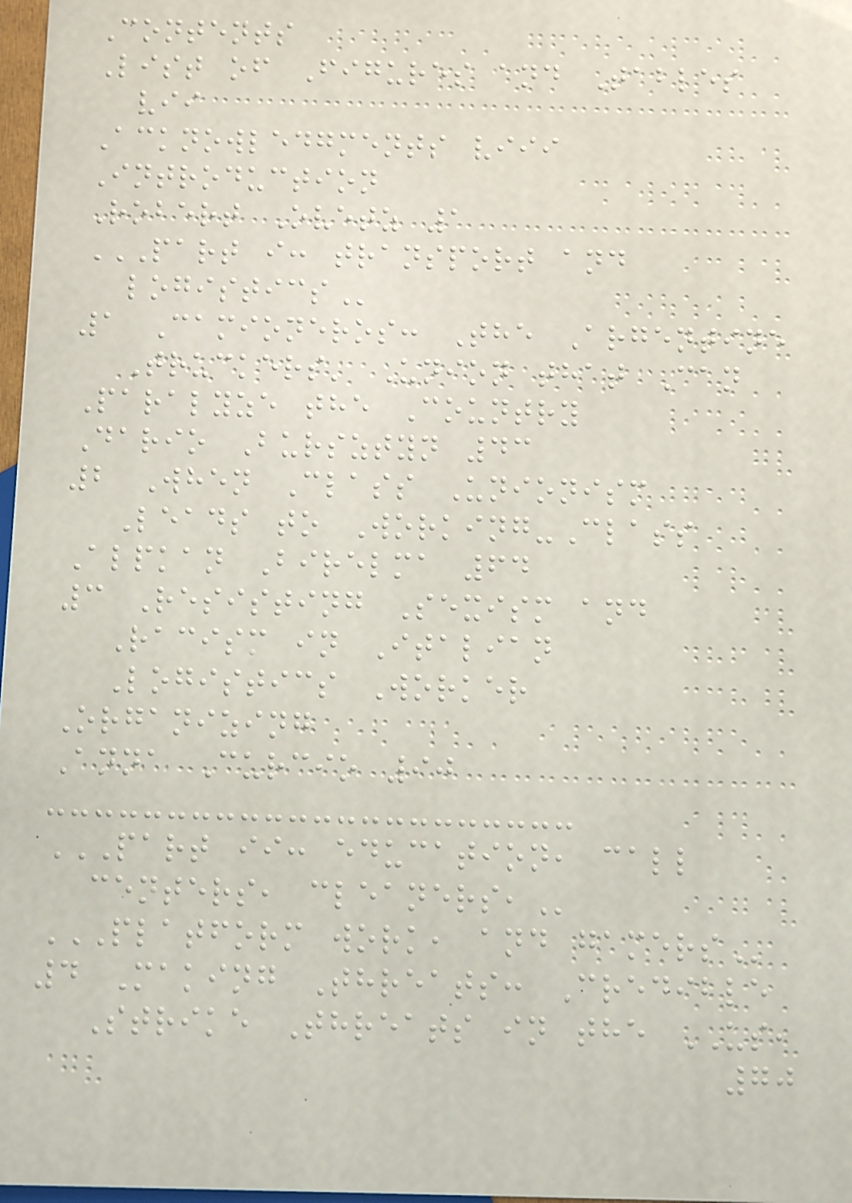Contents
List of Figures and Tables
vii
Acknowledgments viii
Introduction
Robert Ovetz 1
PART I: TRANSPORT AND
LOGISTICS
1 Camioneros: The Argentine
Truckers' Union that Can
Paralyze the Country
Dario Bursztyn 43
2 When Class Unionism
Leads to Working-Class
Alpkan Birelma 64
3 Resisting Sexism and
Racism in Italian
Logistics Worker
Organizing
Anna Curcio 90
PART II: EDUCATION, CALL
CENTERS, CLEANERS,
PLATFORM WORK, AND GAMERS
4 Making Threats: Credible
Strike Threats in the US,
70
